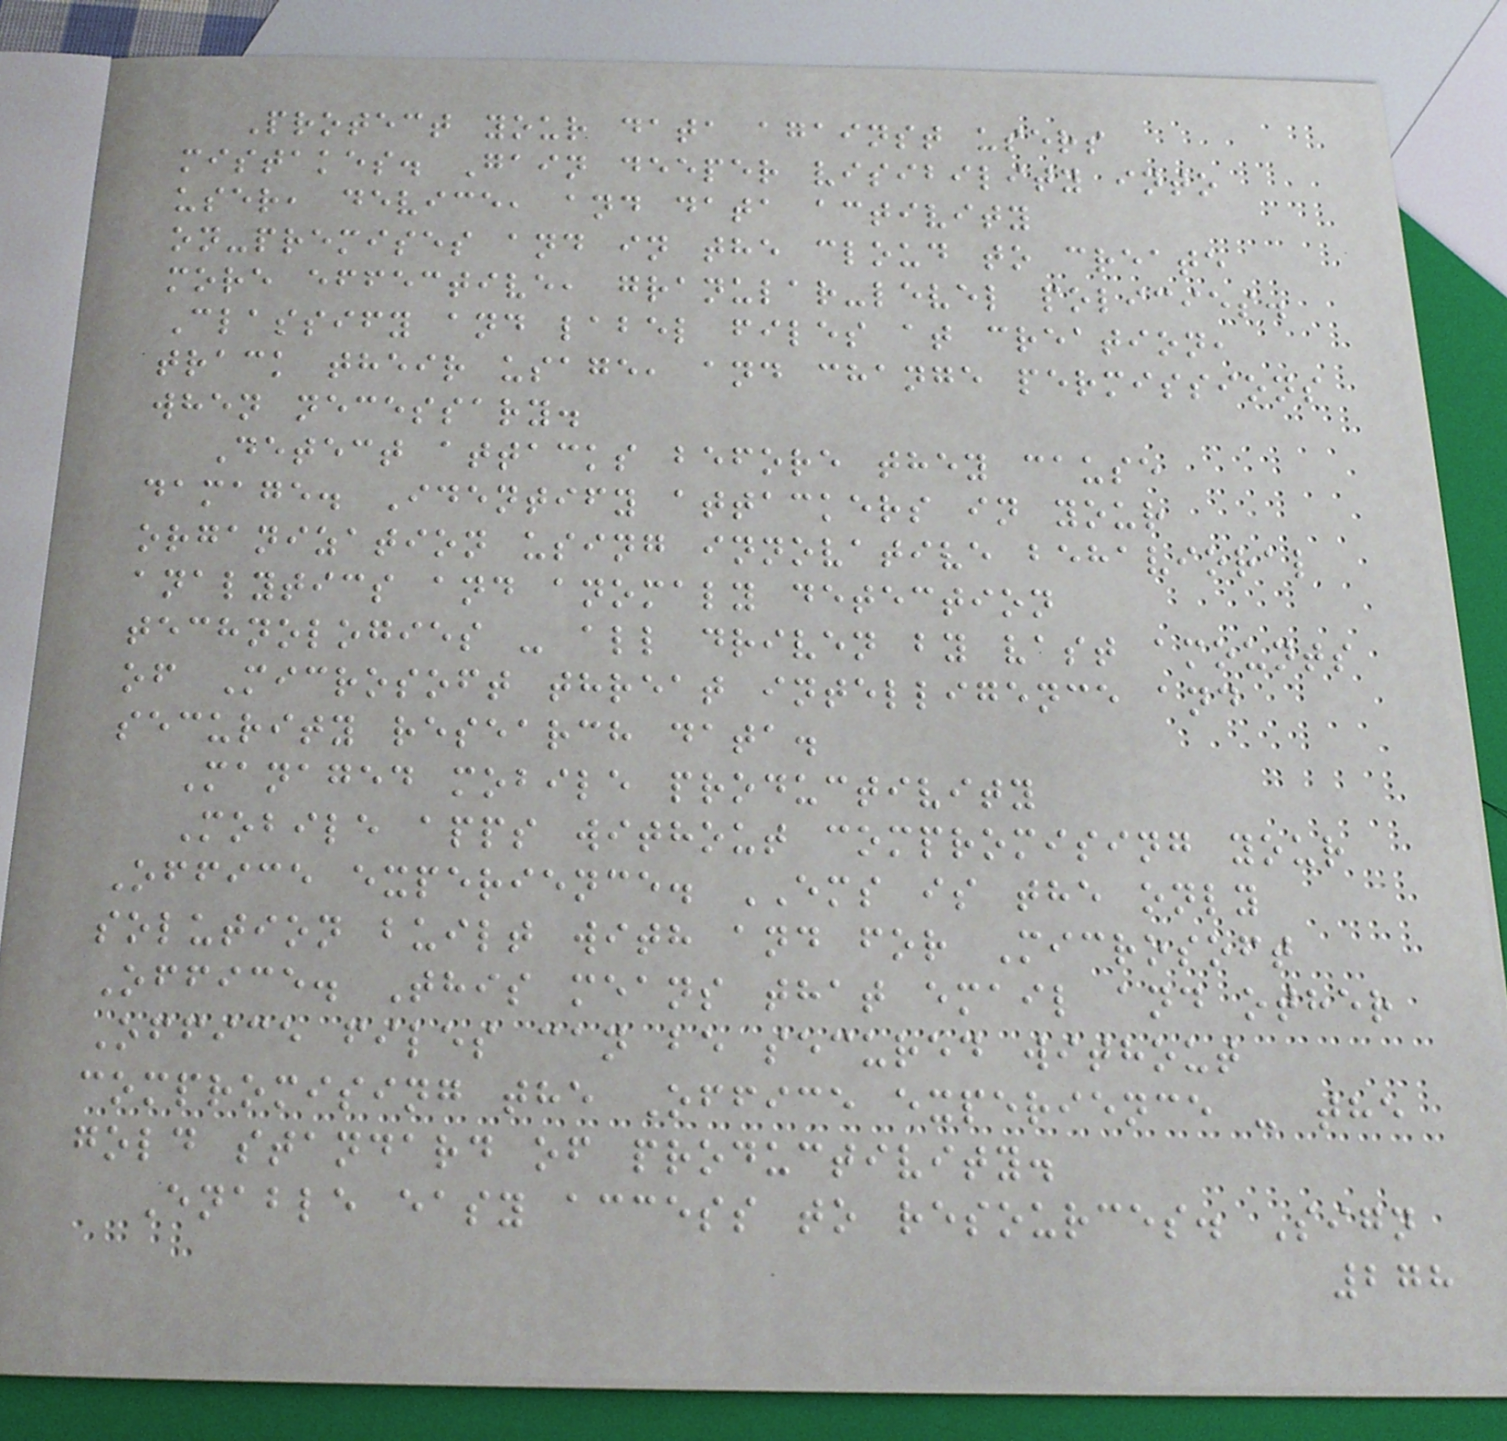Protect your data against users
mistakes. Gain deeper visibility into
user, device, and data activity
on-premises and in the cloud to create
more effective, granular-level policies.
Classify and label files at creation,
track their usage, and change permissions
when necessary.
Detect attacks before they cause
damage. Identify attackers in your
organization using innovative behavioral
analytics and anomaly detection
technologies - all driven by vast amounts
of Microsoft threat intelligence and
security research data.
Managed mobile productivity
Mobile apps without compromising your
Office experience. EMS is the only
solution built with and for Microsoft
Office. This means that email and other
Office files can be secured without
compromising the Office experience - the
gold standard of productivity.
Enable easy access to resources. Sign
278
